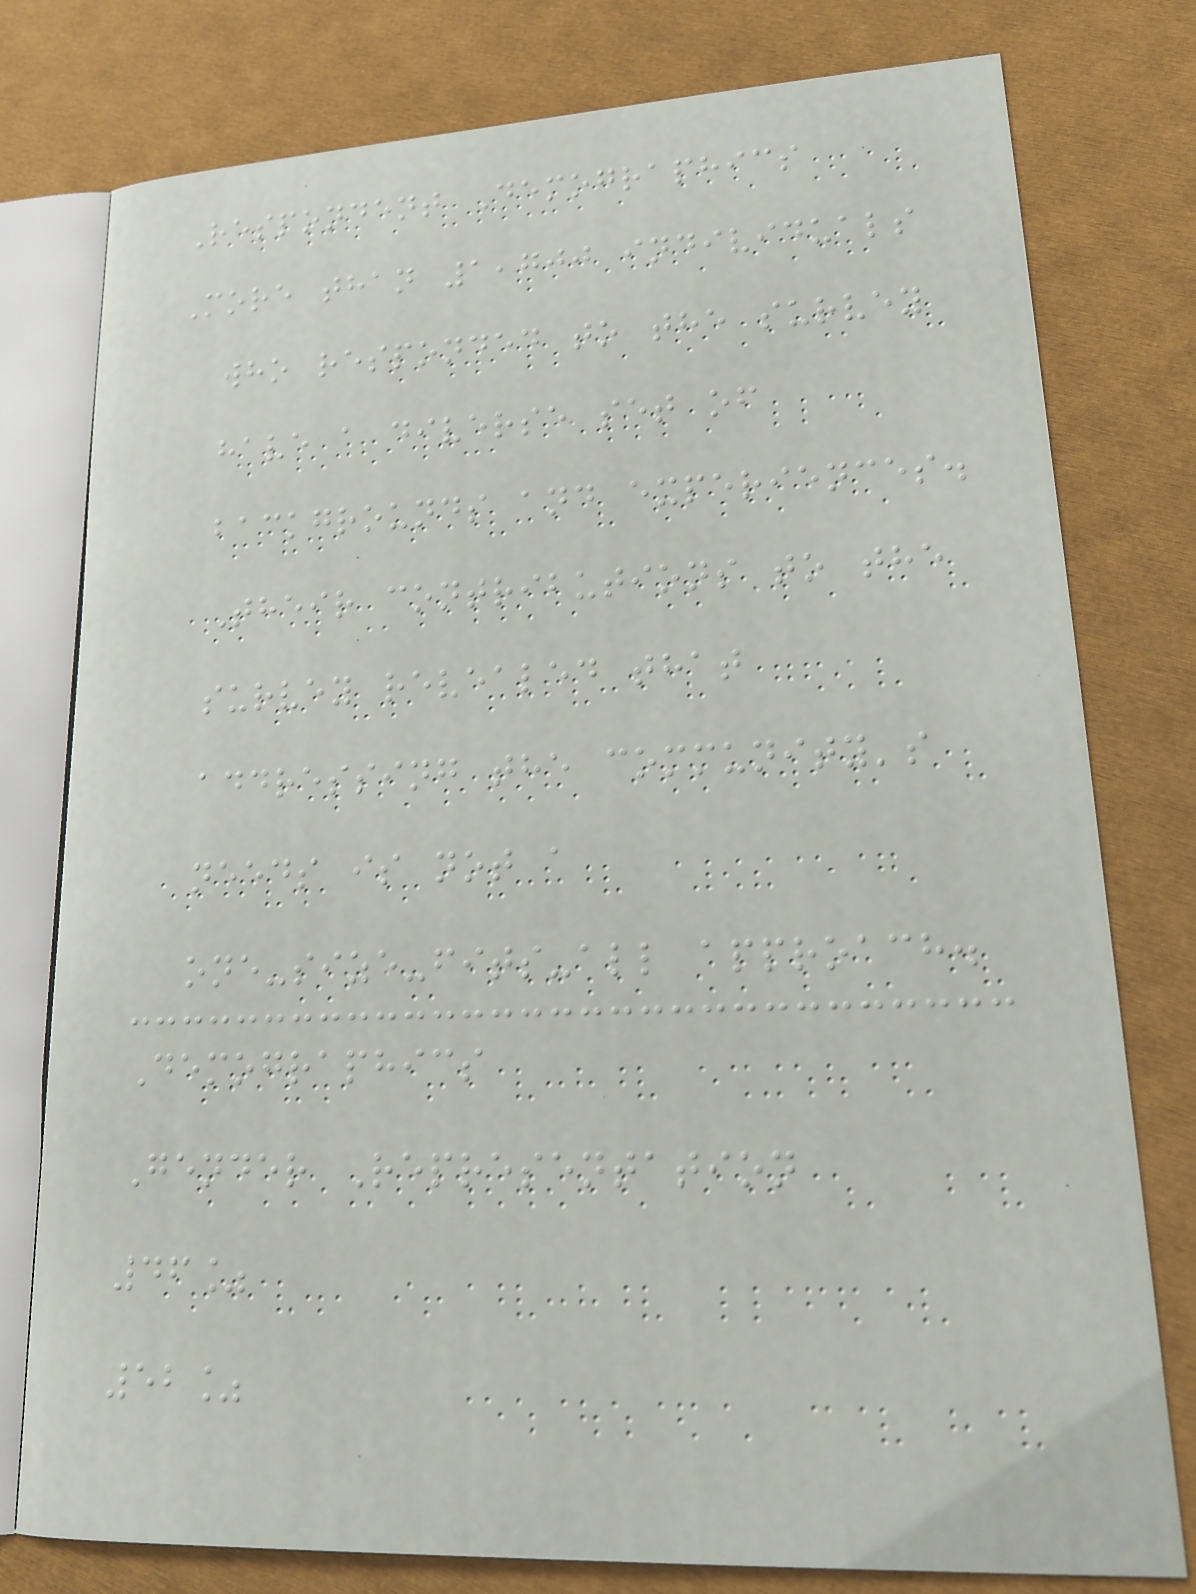Respondent Demographics
More than 1,700 individuals
who responded to the survey
have a diverse set of
backgrounds and experiences.
Their contributions to the
survey revealed that
addressing the community's
needs is not a
one-size-fits-all approach.
Demographics
Gender Representation
46%
52%
